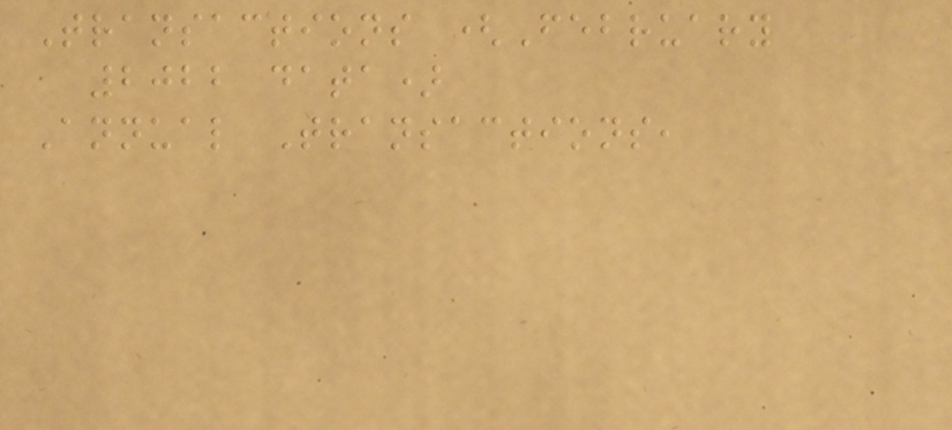Transactions (February
2022 data)
Annual Transactions,
